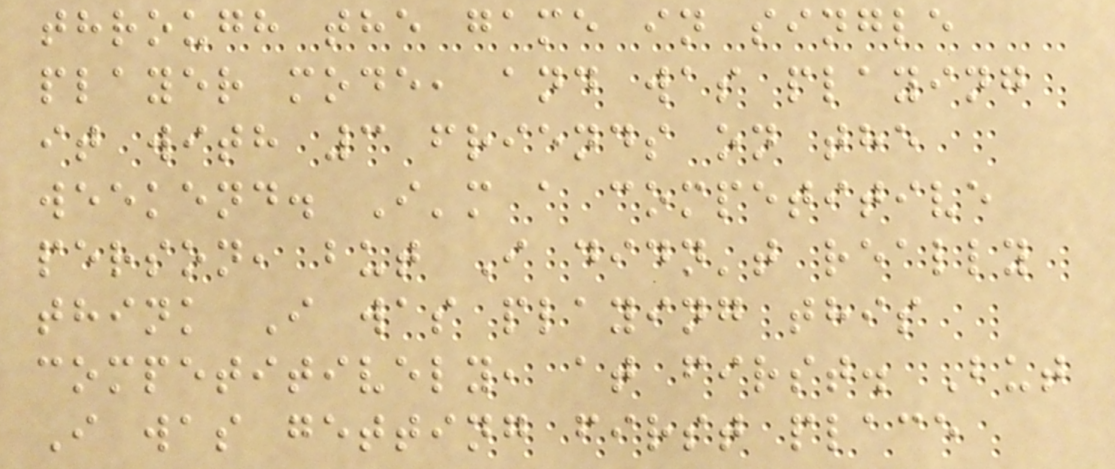through the game in single
player mode, and was playing
it with 3 friends on the
weekend. I'm a competitive
person, but I didn't really
think I was playing this
competitively, at first. But
I was getting first place
